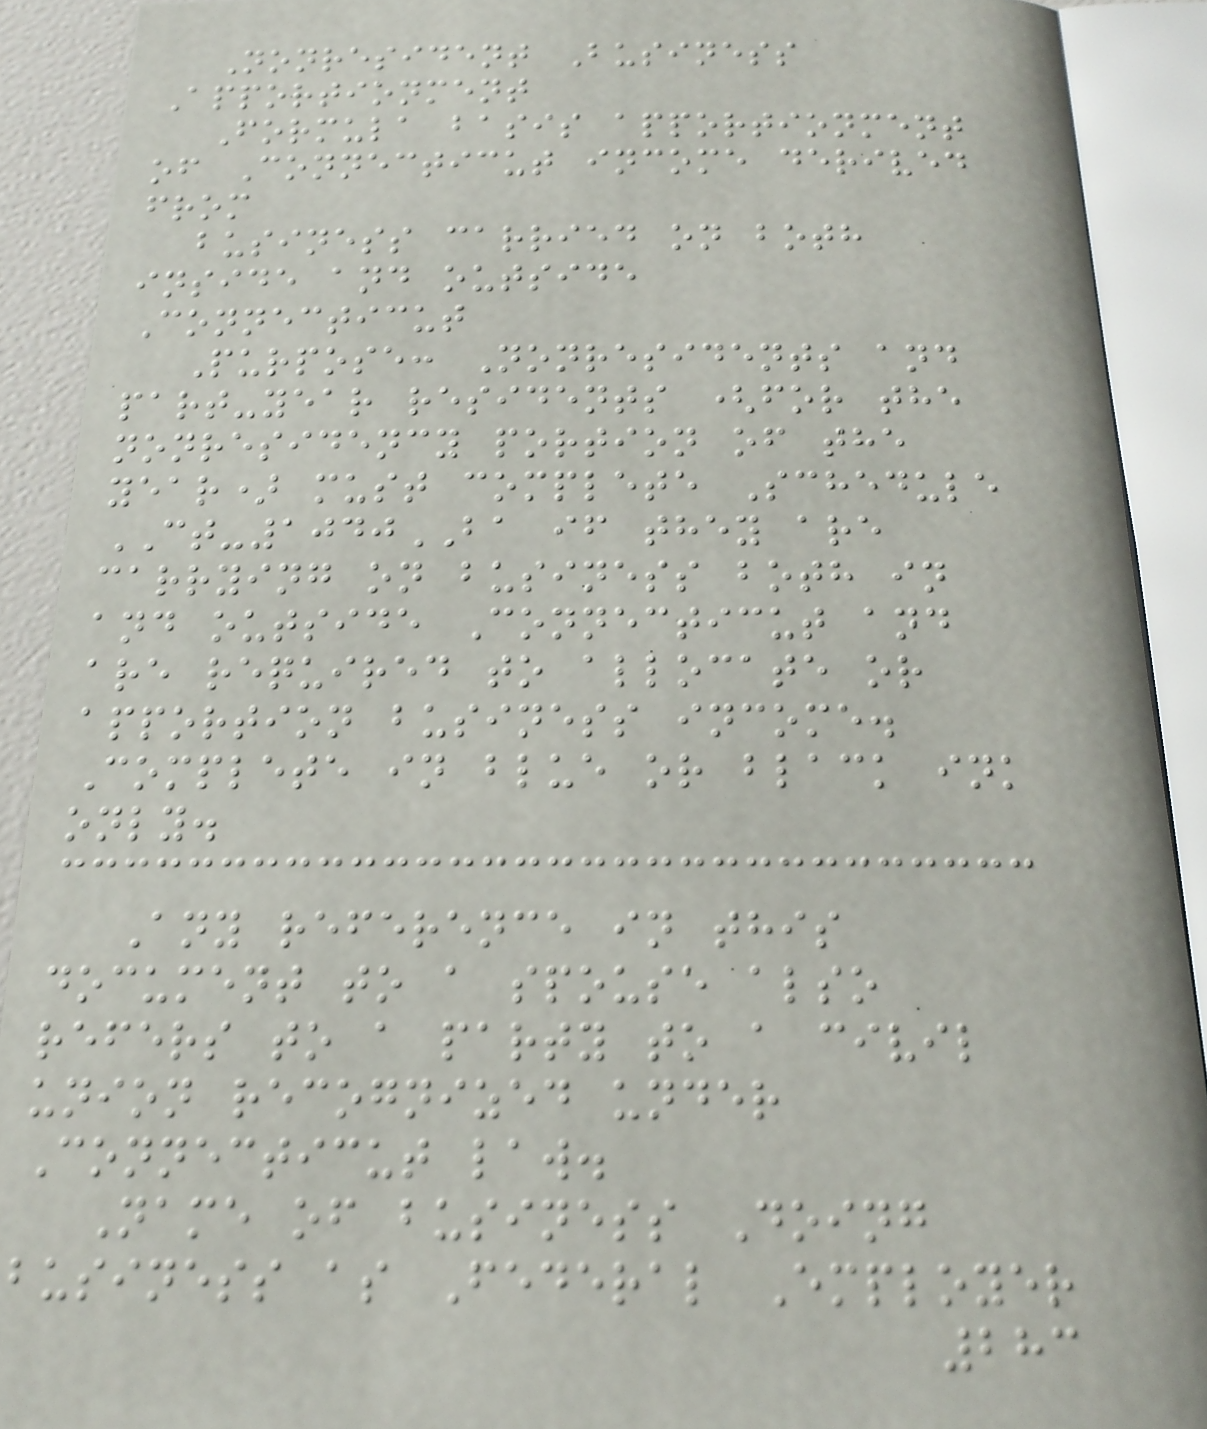Nonresident Business
Apportionment
Formula basis apportionment
of Connecticut income derived
from
business carried on both
inside and outside
Connecticut
Purpose: Nonresidents and
part-year residents (for the
nonresidency portion of the
year) must complete Schedule
CT-1040BA if they are
carrying on business both in
and outside Connecticut and
are required to allocate or
apportion business income.
Complete in blue or black ink
only.
Any reference in this
document to a spouse also
refers to a party to a civil
union recognized under
Connecticut law.
Name of business Doing
business as Federal Employer
283
